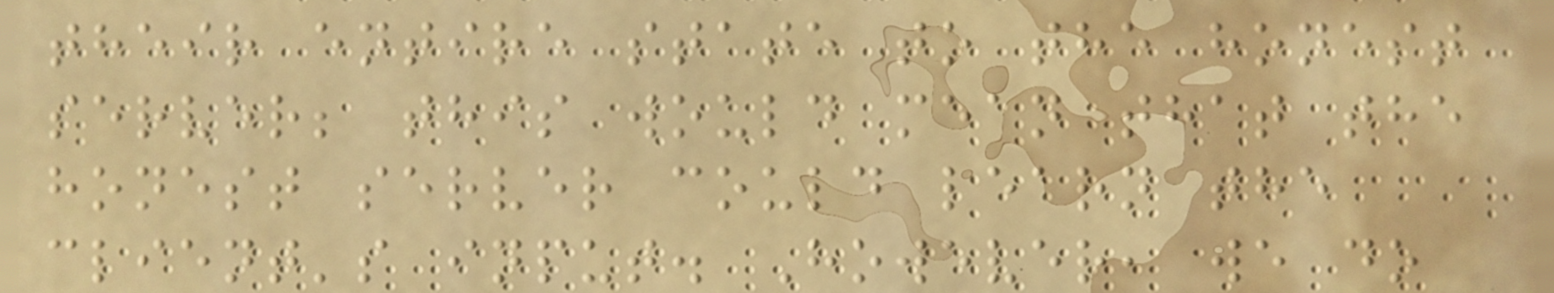their entire state to the honest
server; this would mean that the
honest server could learn the
client's input. However, we do
